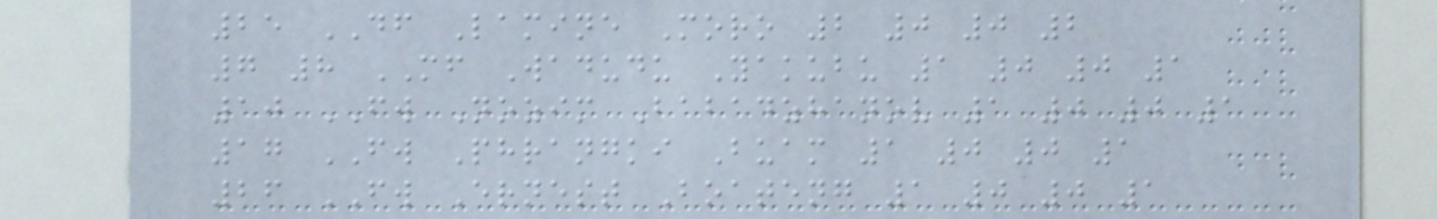25 DF Lamine Moro 2 0 0 2
7 8 MF Wadudu Yakubu 1 0 0 1
10 FW Nozim Babadzhanov 1 0 0 1
17 FW Phrangki Buam 1 0 0 1
26 FW Ernest Boateng 1 0 0 1
